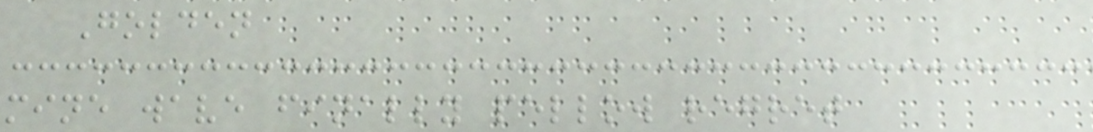Golden
mine wave finally pellow regret
